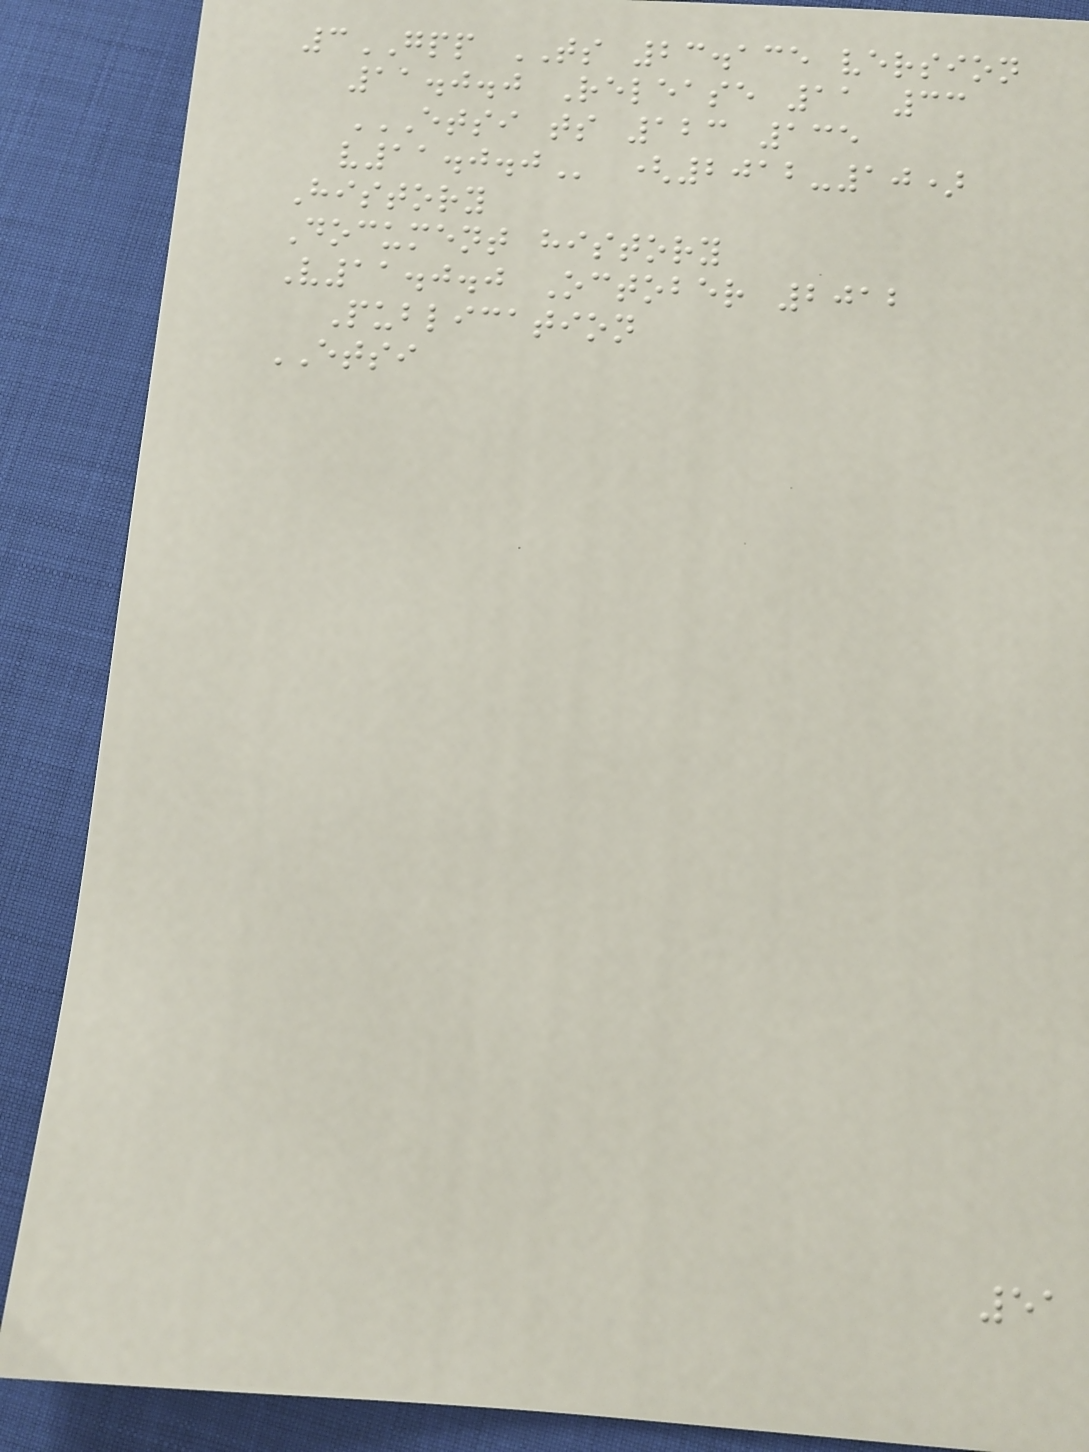3GPP TS 23.135 version
11.0.0 Release 11 33
ETSI TS 123 135
V11.0.0 (2012-10)
History
Document history
V11.0.0 October 2012
Publication
ETSI
51
